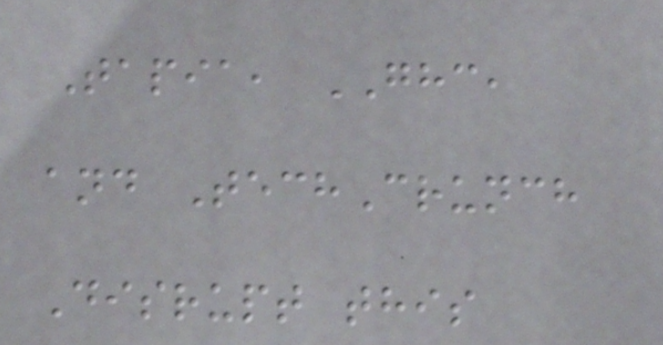Tapia, GHC,
and TechCrunch
Disrupt this
